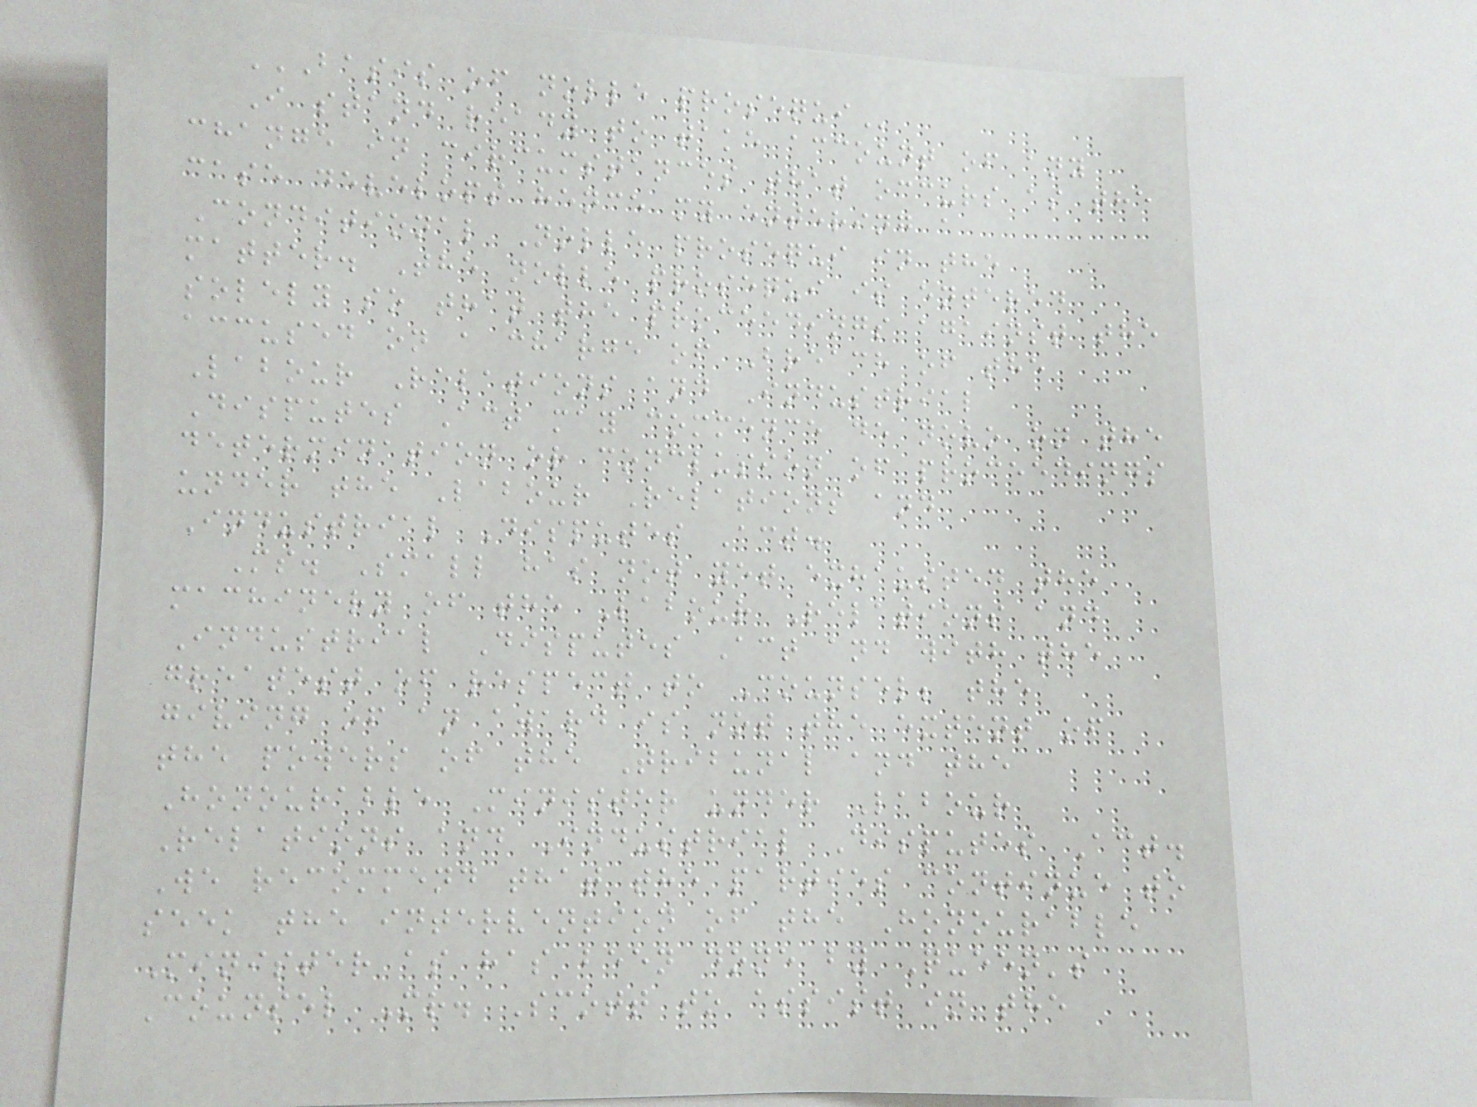BASIS OF NOLLE PROSEQUI
I stand ready to take account of any
change in circumstances that occurs as the
case develops hence my entering a
Conditional Nolle prosequi in the
matter. The nolle prosequi is entered
solely so that the proceedings against the
accused on a charge of Breach of the
Labour Relations and Industrial
Disputes Act may commence de novo on the
determination or conclusion of proceedings
under the Labour Relations and
Industrial Disputes Act.
Ms. Small has not yet exhausted the
machinery of the Labour Relations and
Industrial Disputes Act and with the
greatest of respect to Counsel; the
giving of an award is not the extent of
the powers of the Tribunal and the
Honourable Minister under Labour
Relations and Industrial Disputes Act.
We recommend that the parties continue to
seek the intervention of the Honourable
Minister as has been done by Queen's
Counsel Mr. Scott to assist in the
